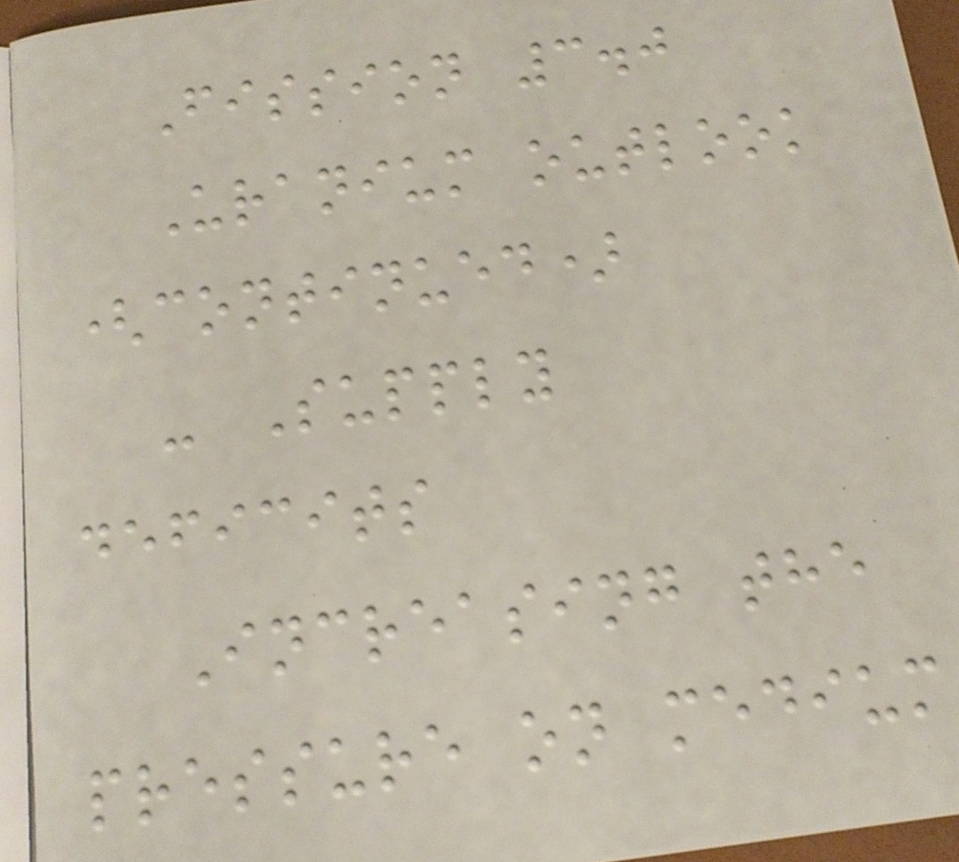Fission 3.0
Uranium outlook
(continued)
- Supply
deficits
Increasing the
pressure on medium
